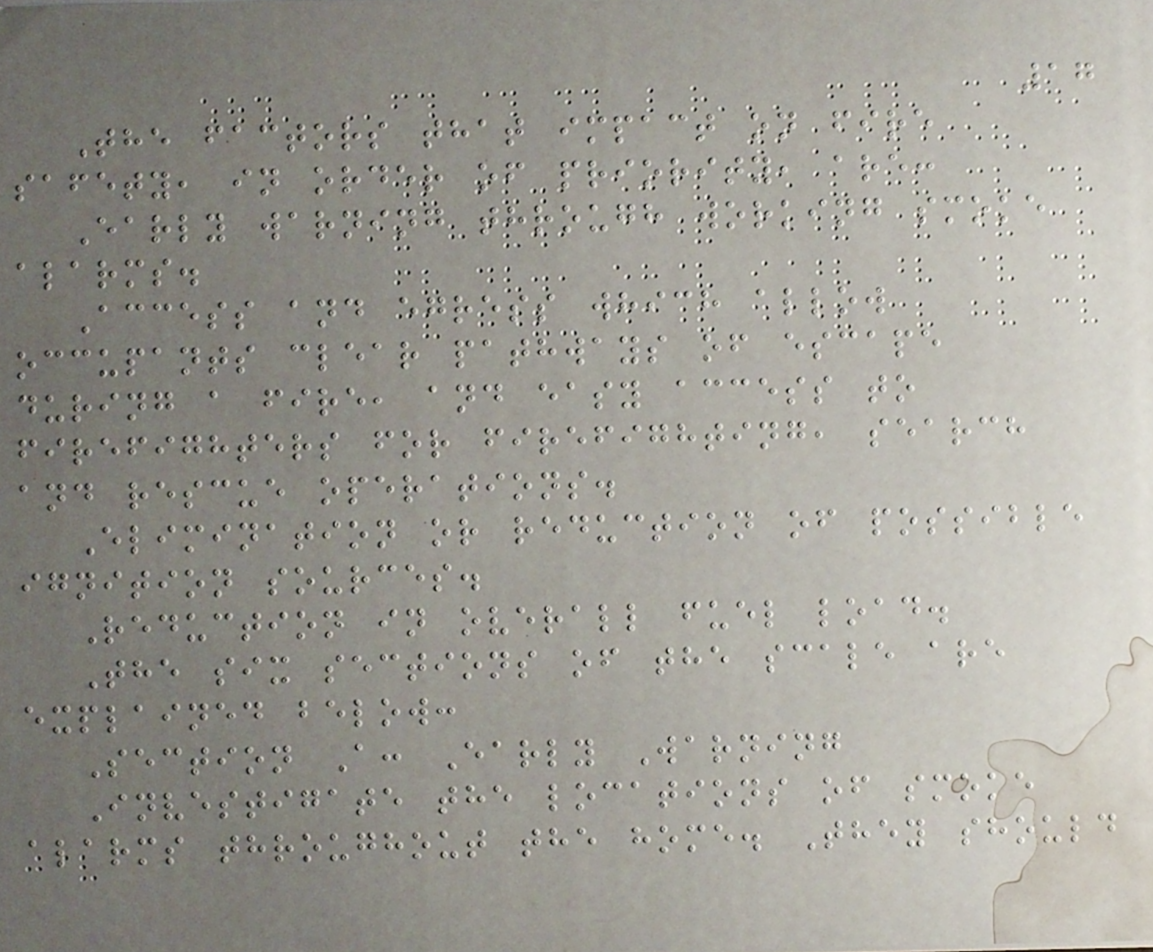17
The factors that impact on fire
safety, in order of priority, are:
Early warning through working smoke
alarms.
Access and egress which allow
occupants clear pathways of escape
during a fire, and easy access to
firefighters for firefighting, search
and rescue operations.
Elimination or reduction of possible
ignition sources.
Reduction in overall fuel load.
The six sections of the scale are
explained below:
Section A: Early Warning
Investigate the locations of smoke
alarms throughout the home. They should
